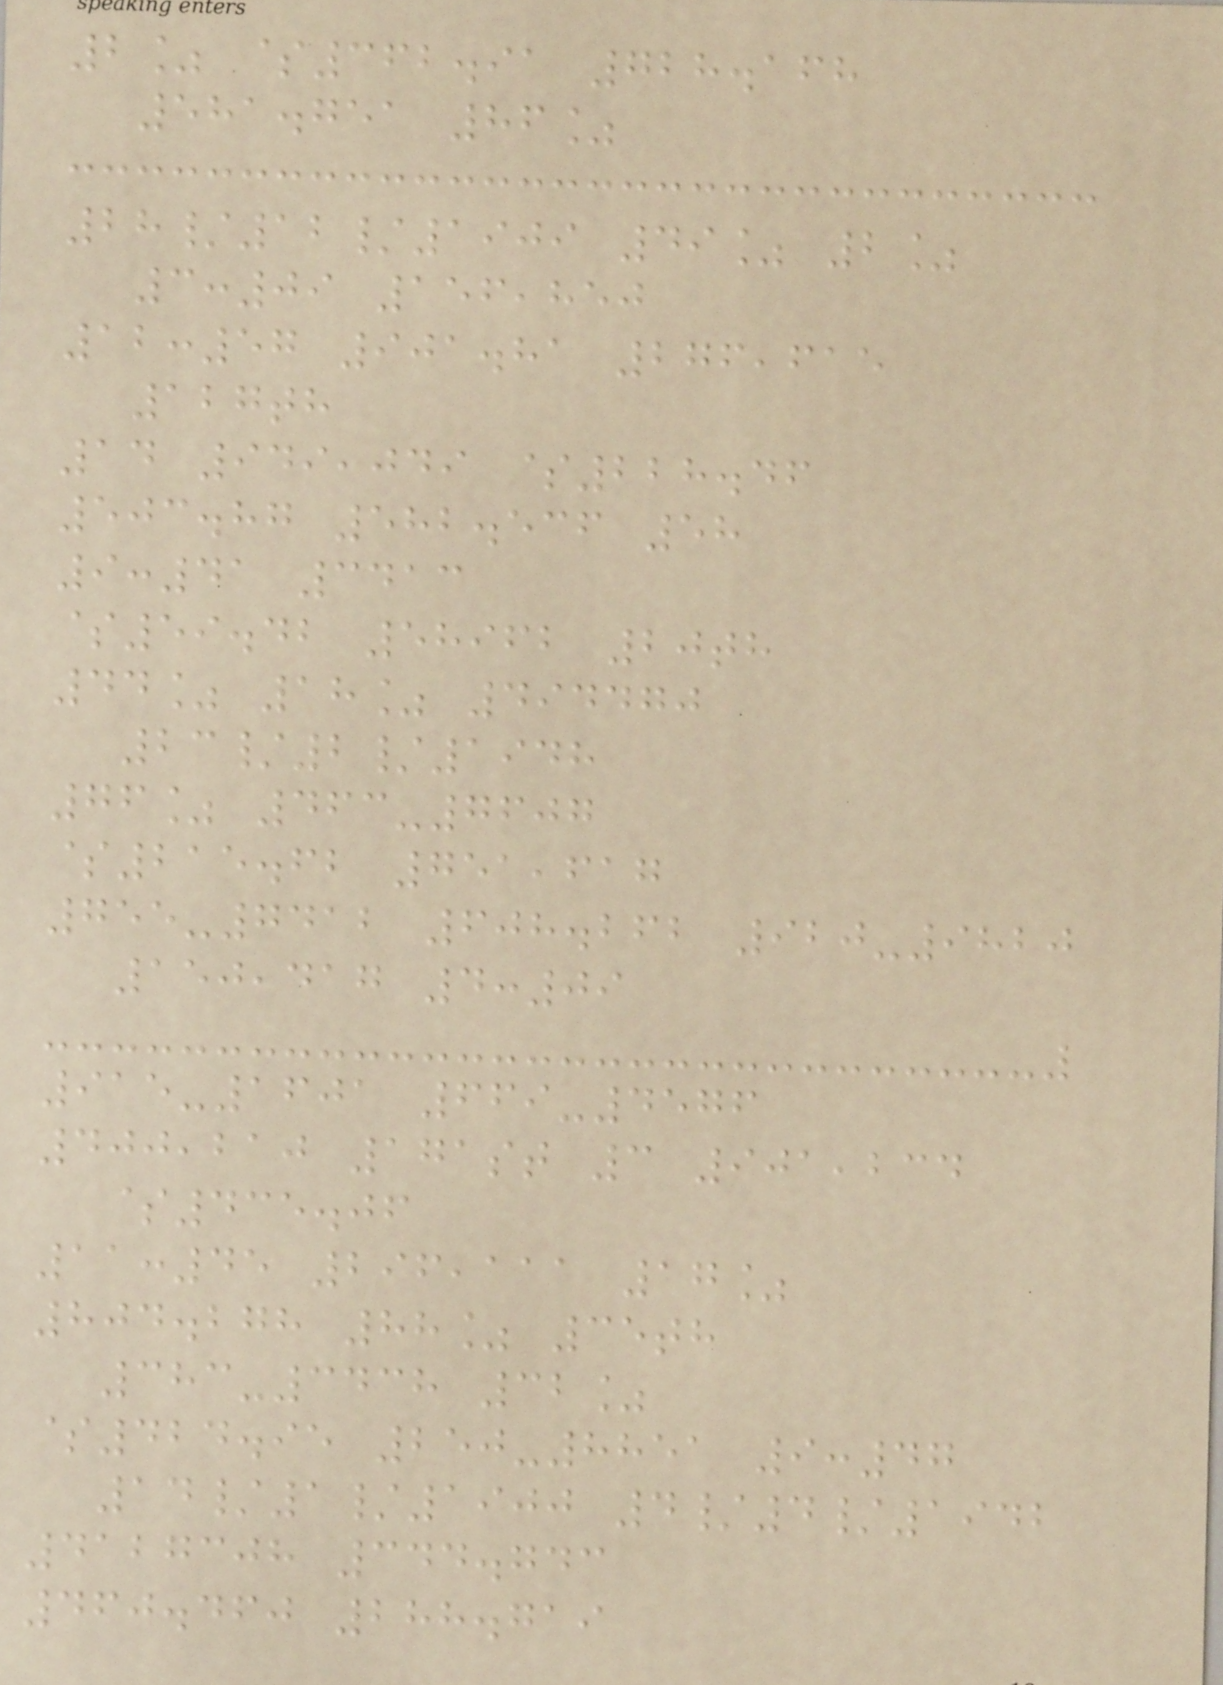2% $362.91 728.168
581.751 86%
28/12/1909 49% 2%
3:09 156,850
12:57 901.81 276,615
127th
14 949,049 $228.46
503.87 582.536 58
9:41 3413
$59.42 58962 20th
44% 18% 494470
23/2/1948
76% 463-7607
$215.62 751,617
755-7412 608.262 920-9820
150,417 4:09
915-1601 669-4576
400,210 171st 3 901,234
$435.06
11:45 296,111 17%
804.278 88% 35th
383-3438 32%
$424.95 250-8851 9:47
14/1/1900 4/4/1942
4127308 344.743
460.460 288.719
